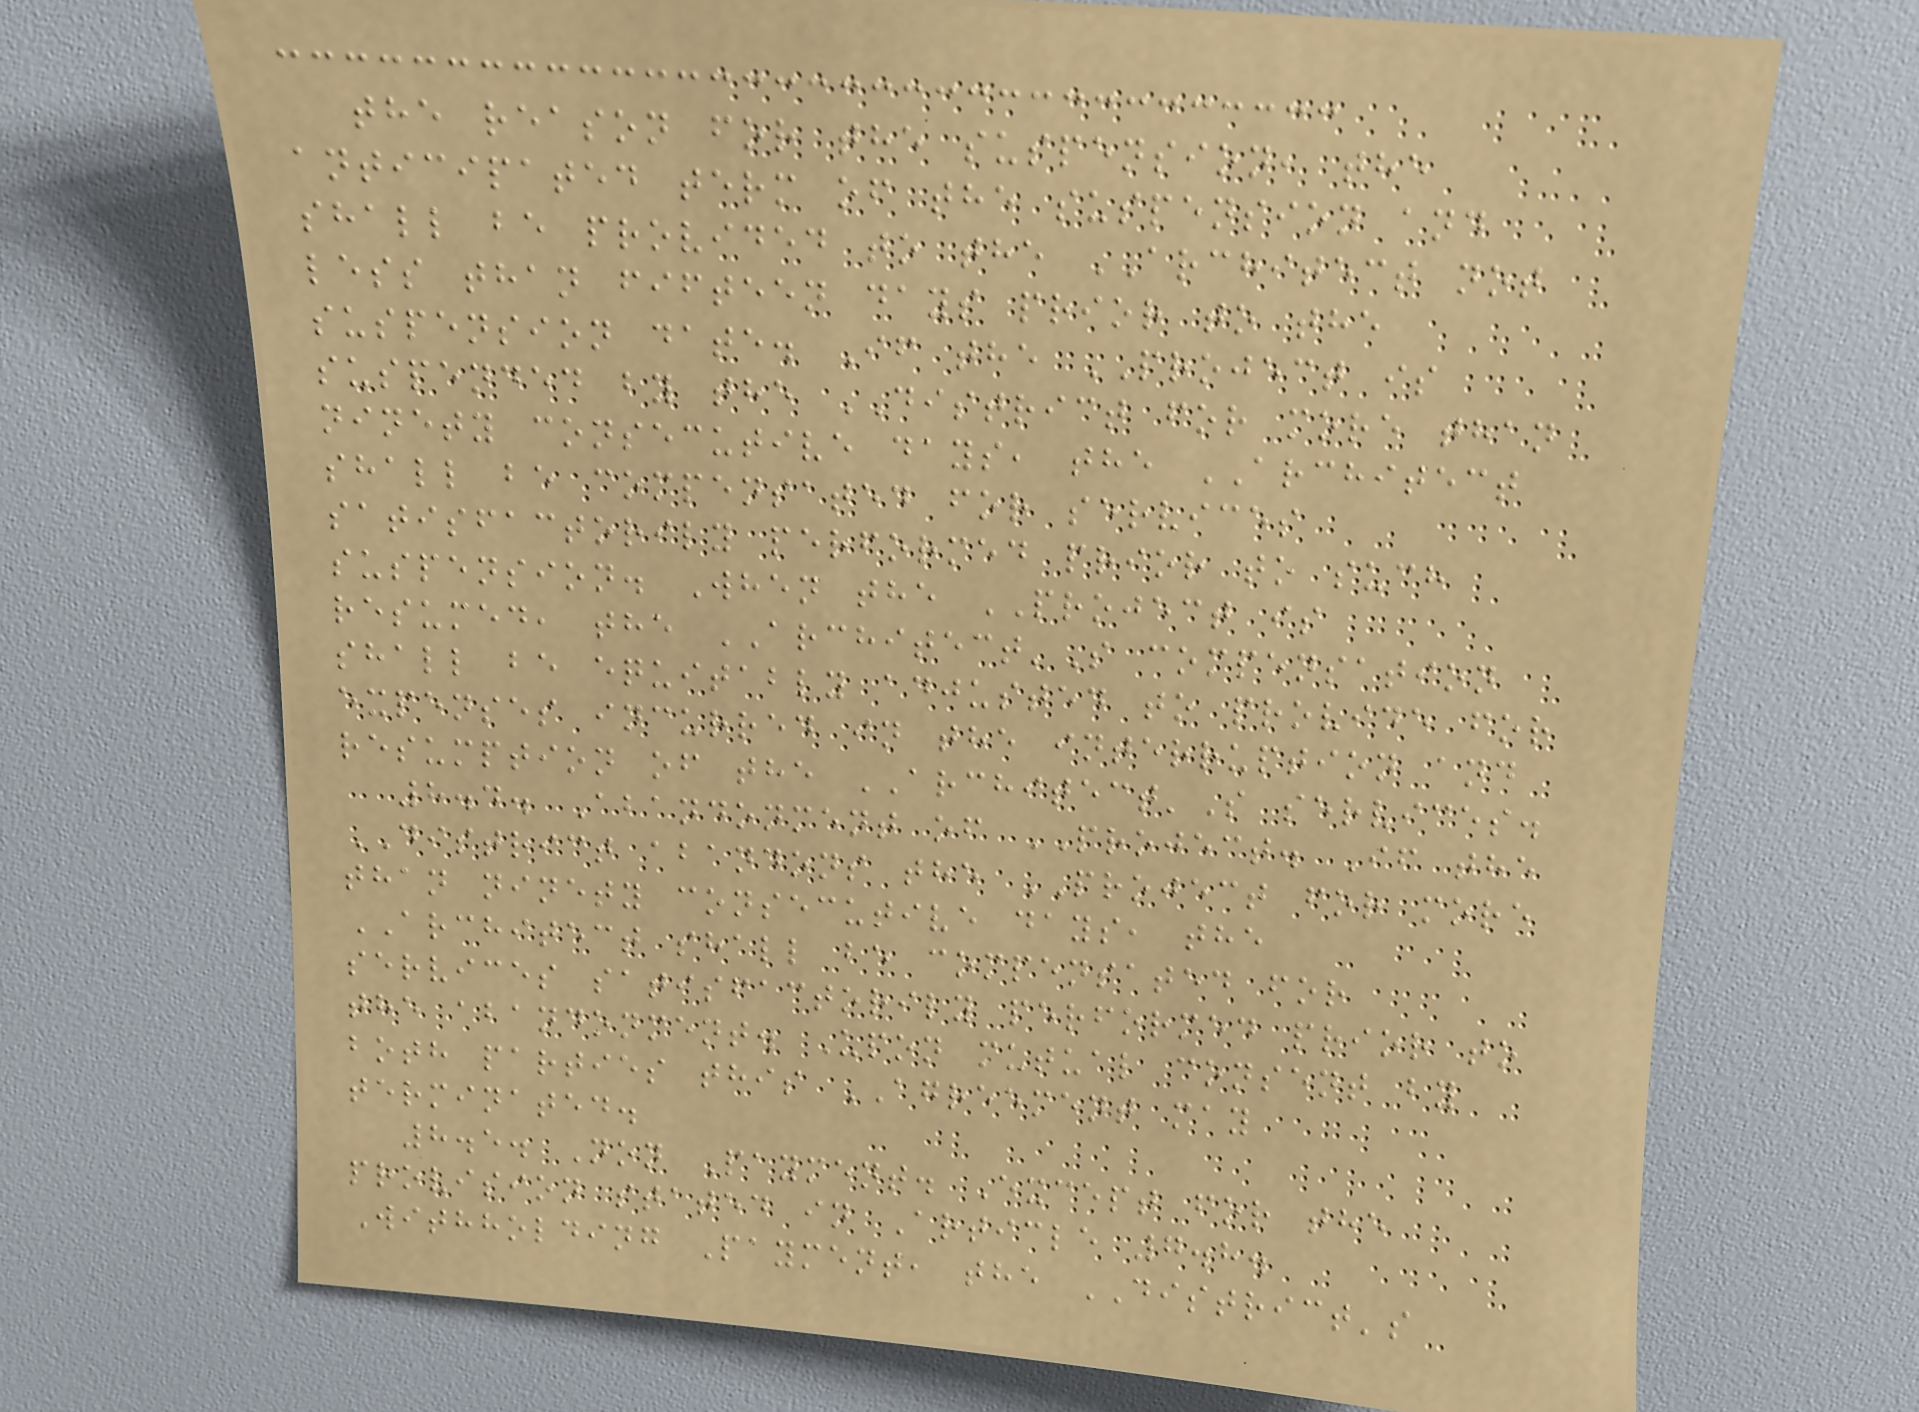the reason for the suspension, the
anticipated term of the suspension and
shall be provided to the ARCHITECT not
less than fifteen days prior to the
suspension date. If the PROJECT is
suspended by the DISTRICT for more than
ninety consecutive days, the ARCHITECT
shall be compensated for services
satisfactorily performed prior to such
suspension. When the PROJECT is
resumed, the ARCHITECT'S compensation
shall be equitably adjusted to provide for
expenses incurred in the interruption and
resumption of the ARCHITECT'S services.
8.4. Abandonment of PROJECT. If the
DISTRICT abandons the PROJECT for more
than ninety consecutive days, the
ARCHITECT shall be compensated for
services satisfactorily performed prior to
the abandonment. Upon mutual consent by
both parties this AGREEMENT may
terminated.
8.5. Non Payment. Except for the
provision stated in Article 7.8.
Withholding Payment, the DISTRICT's
